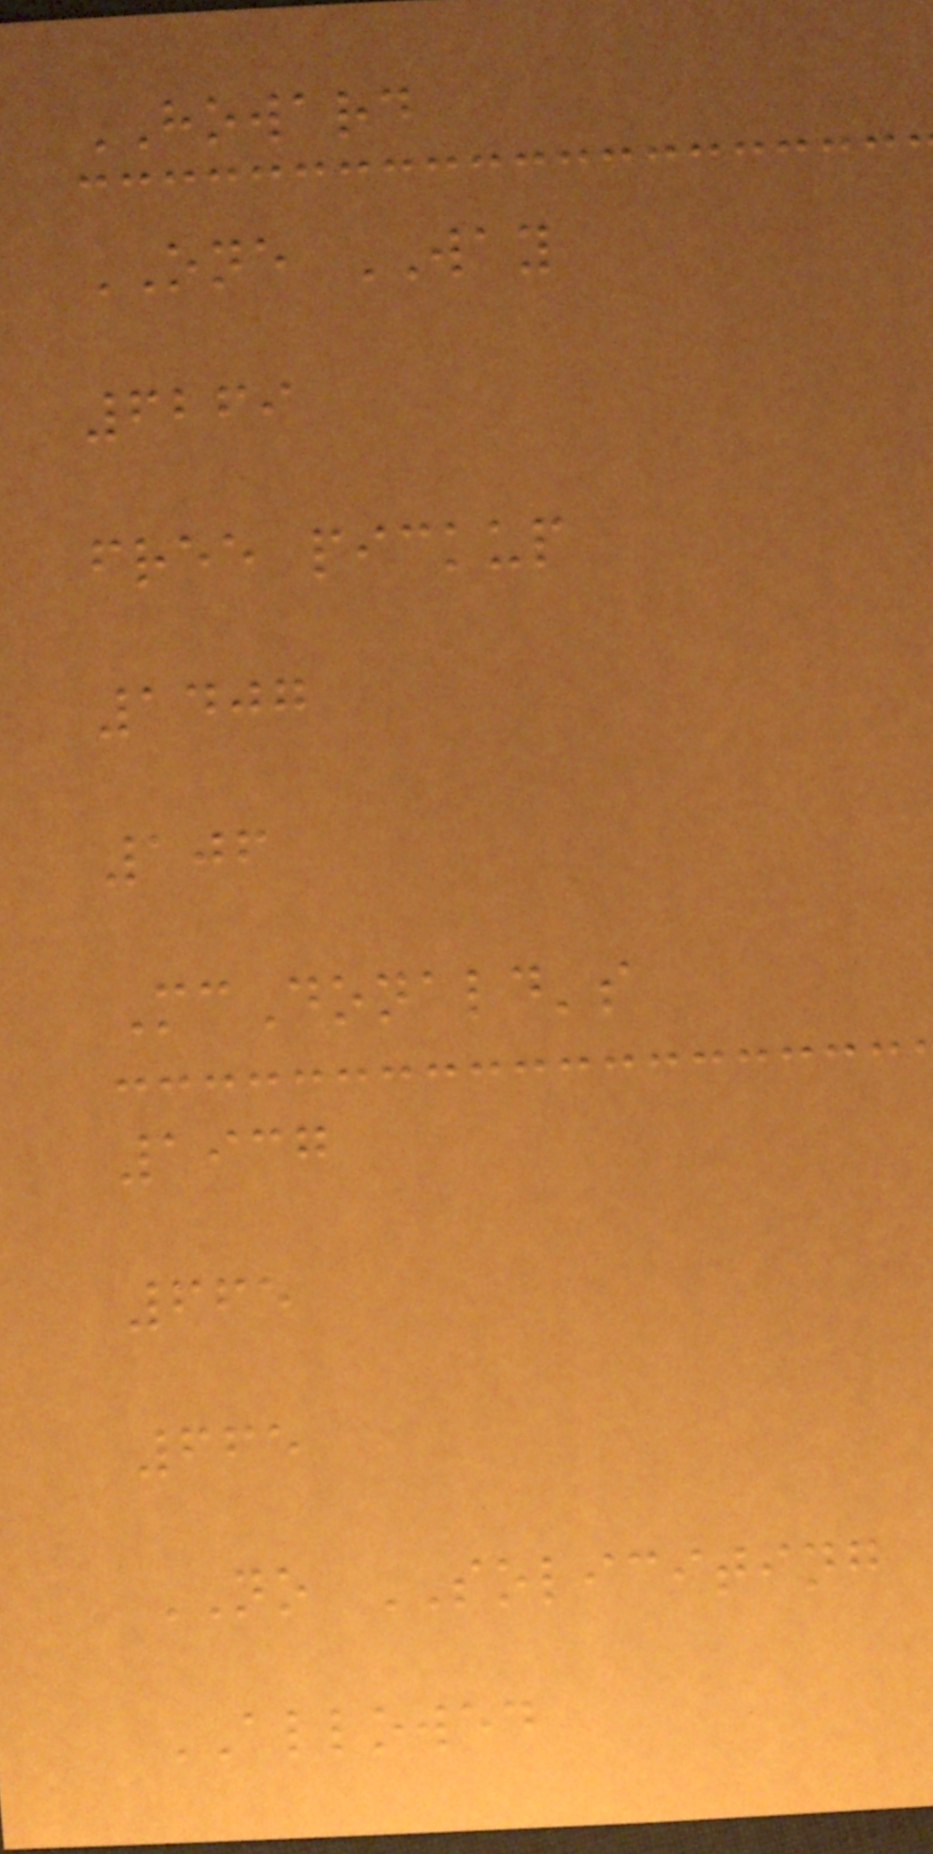HOWARD
ONE WAY
6269
free pickup
1407
106
McDonald's
1937
665
665
NO SOLICITING
ALLOWED
